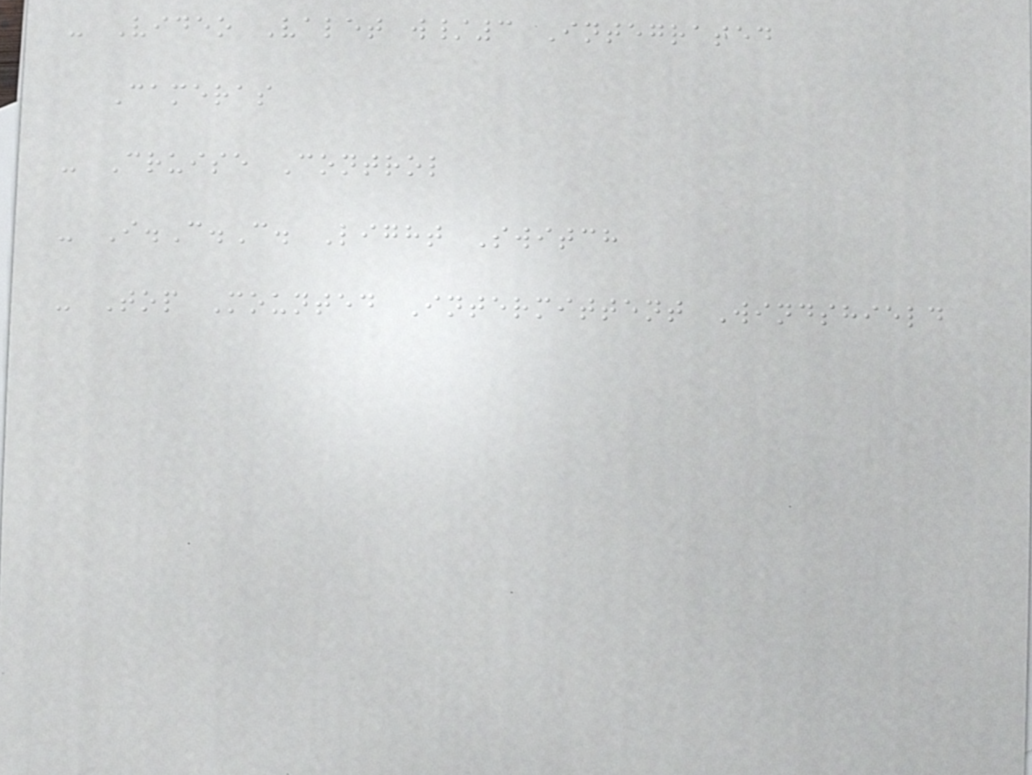- Video Valet w/3 Integrated
Cameras
- Cruise Control
- I.C.C. Light Switch
- Top Mounted Intermittent Windshield
